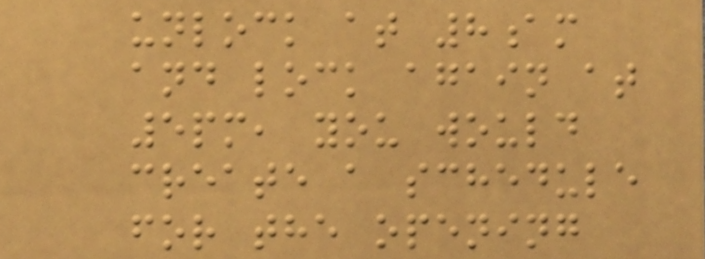unlock at 8am
and lock again at
5pm, you would
create a schedule
for the opening
